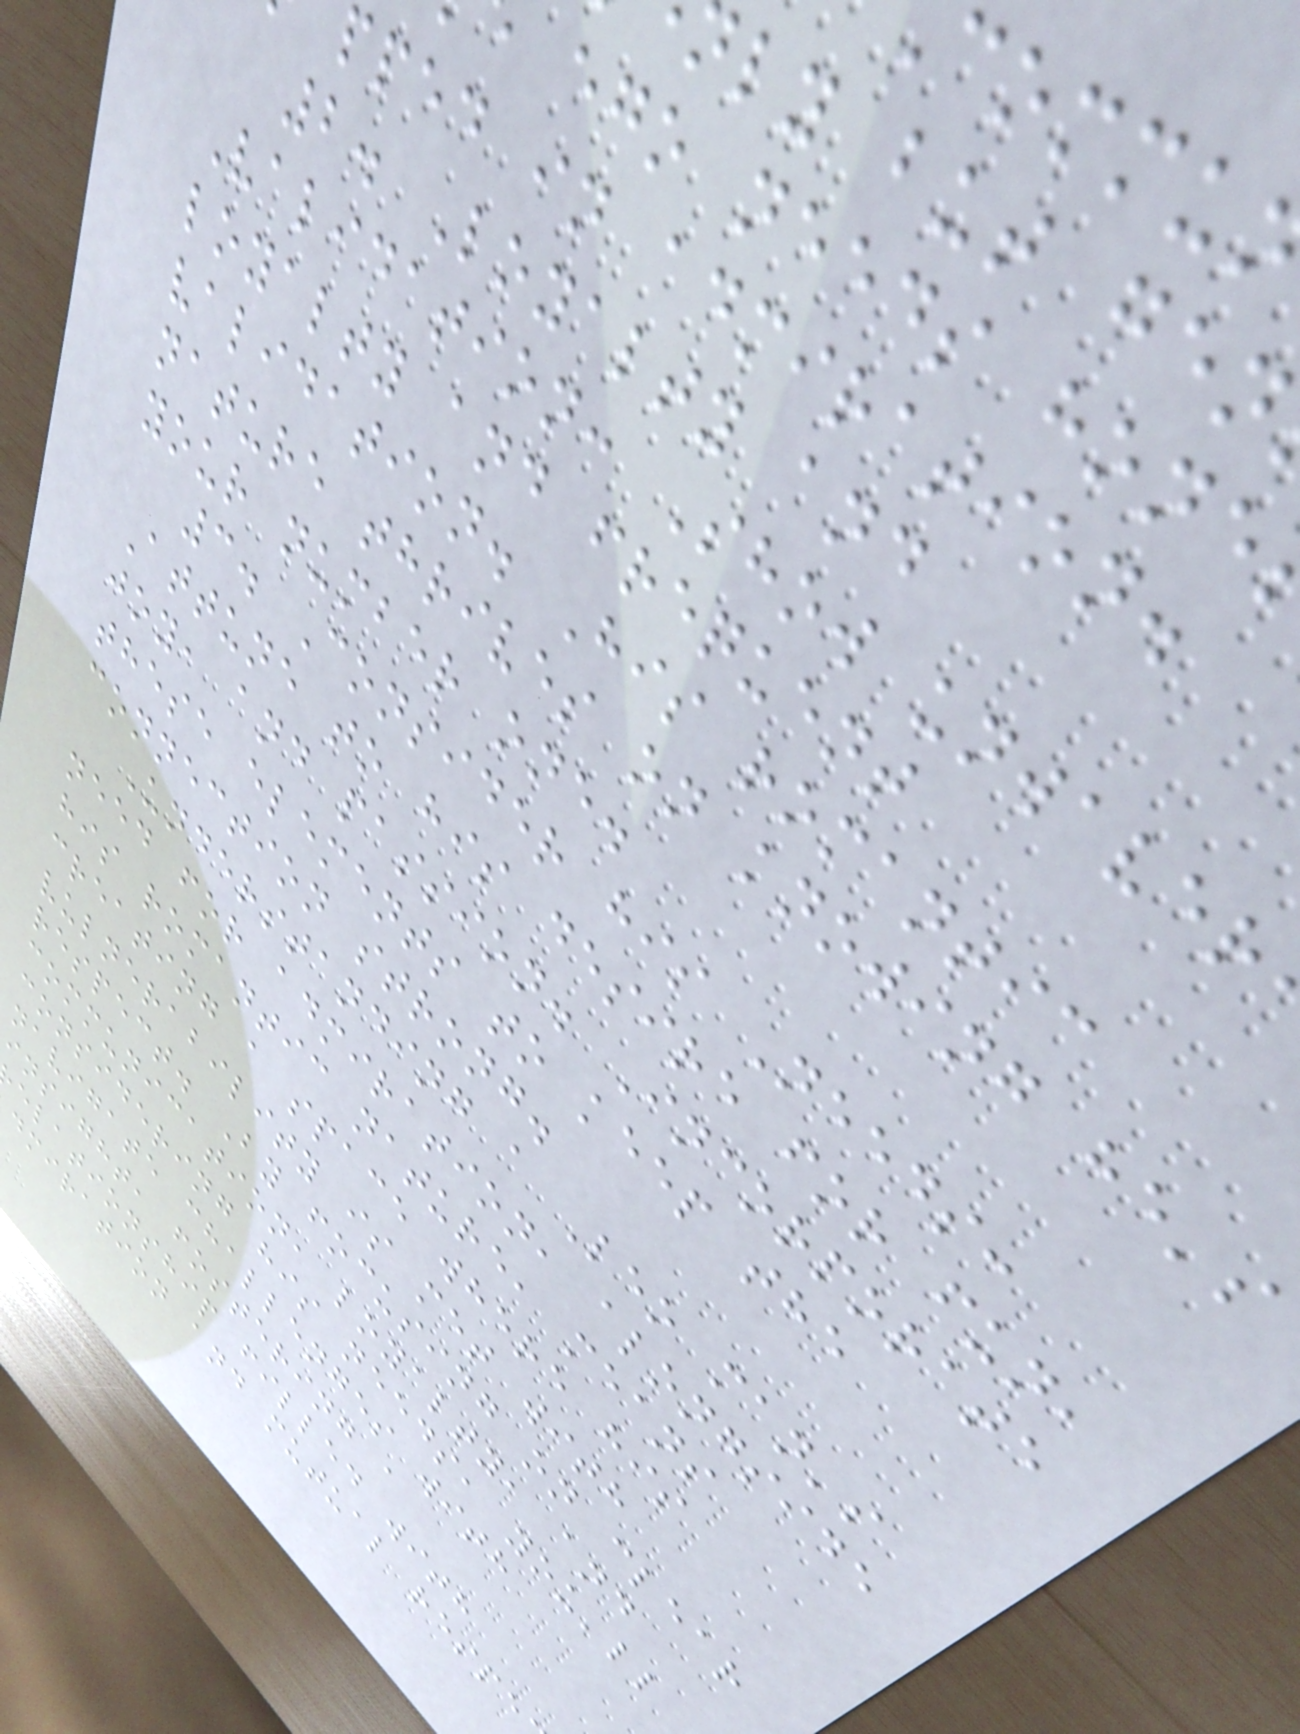ly but gen
ego needs hone
pped in admiration.
2. Loyalty and
Validation: Show unwaver
loyalty and frequent
validation. His romantic
nature thrives on knowing he's
your number one.
3. Consider his Needs:
Attune to his desire for fun,
joy, and passion. Incorporate
these elements to keep the
connection strong.
Understanding a Leo man's
need for admiration, alongside
his romantic nature, means
creating a space where his
vulnerability is met with
respect. By focusing on clear
communication, loyalty, and
considering his needs, you'll
navigate challenges with
insight, fostering a
elationship filled with
dmiration and mutual respe
